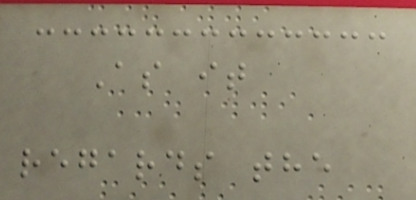As it
regards the
